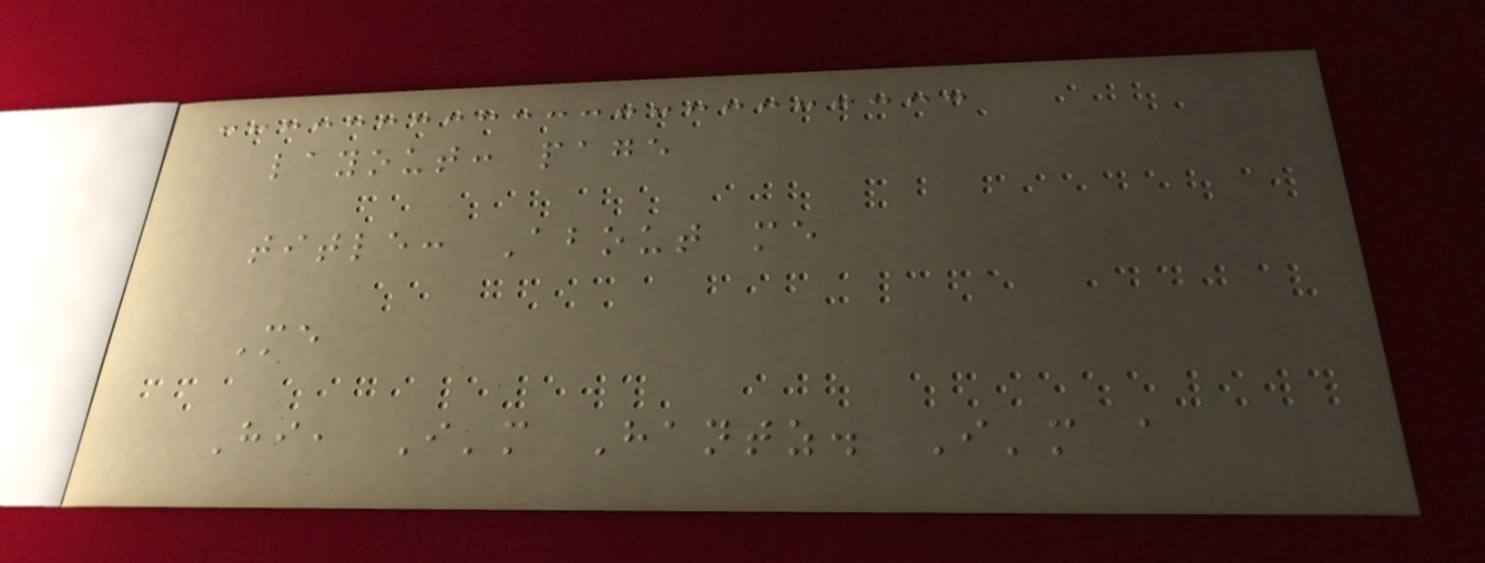layout: page
title: About me
Me
Hi, I'm Hantz. I'm a
